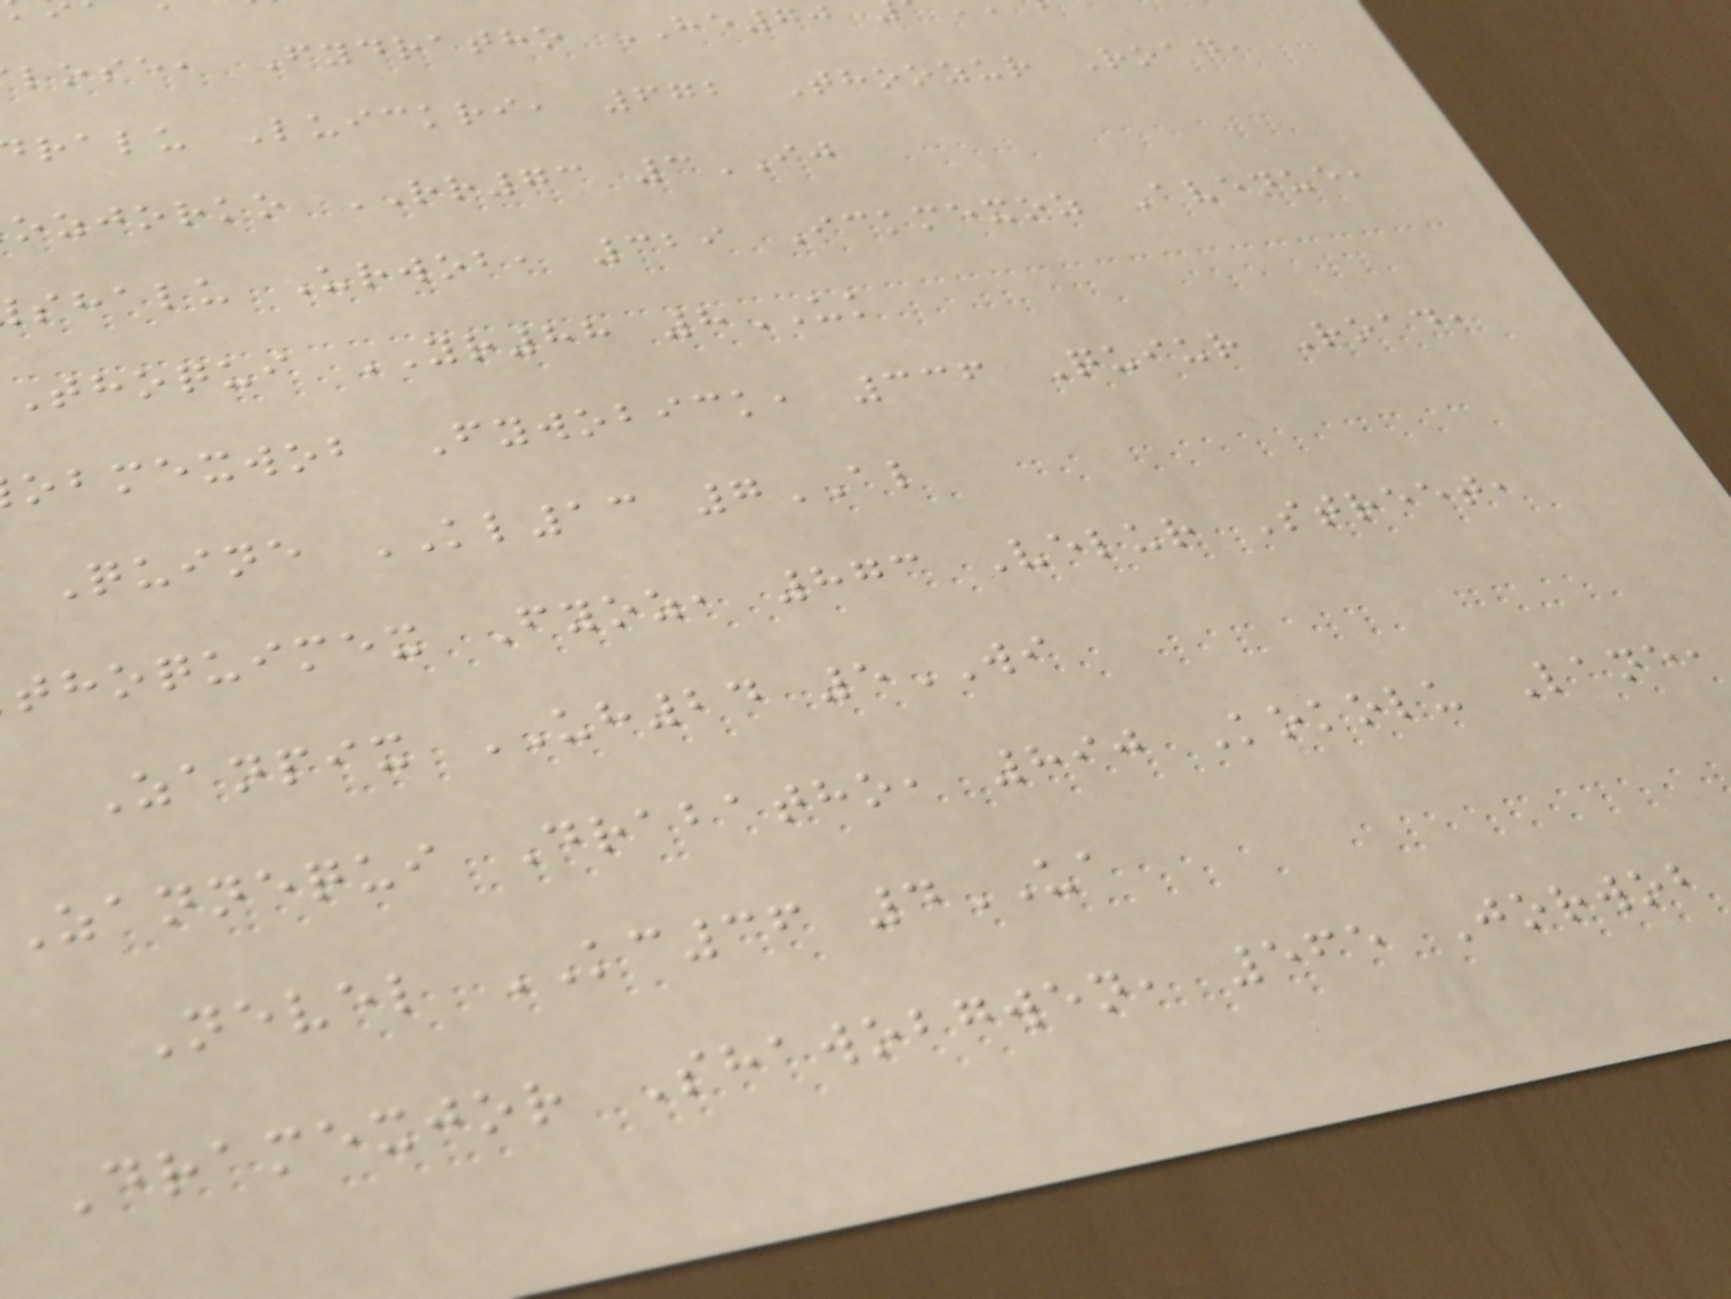lose, Fydratho HE70
ralu Luickri, 672 Thoozur Road,
ozjorko RR73 3IJ
shalu Urwob, 329 Ickmexoz Avenue,
Thoqui YR88 8UK
obmexwob Fywobick, 336 Quiur Road,
Quine KL13 7AL
thoquimex Fyoz, 873 Velur Street,
Zanpix UH24 5WI
Zannequi Drabatho, 890 Kokolu Lane,
Nevel KC36 4UA
Dramexjor Shawobgwen, 565 Jorwob
